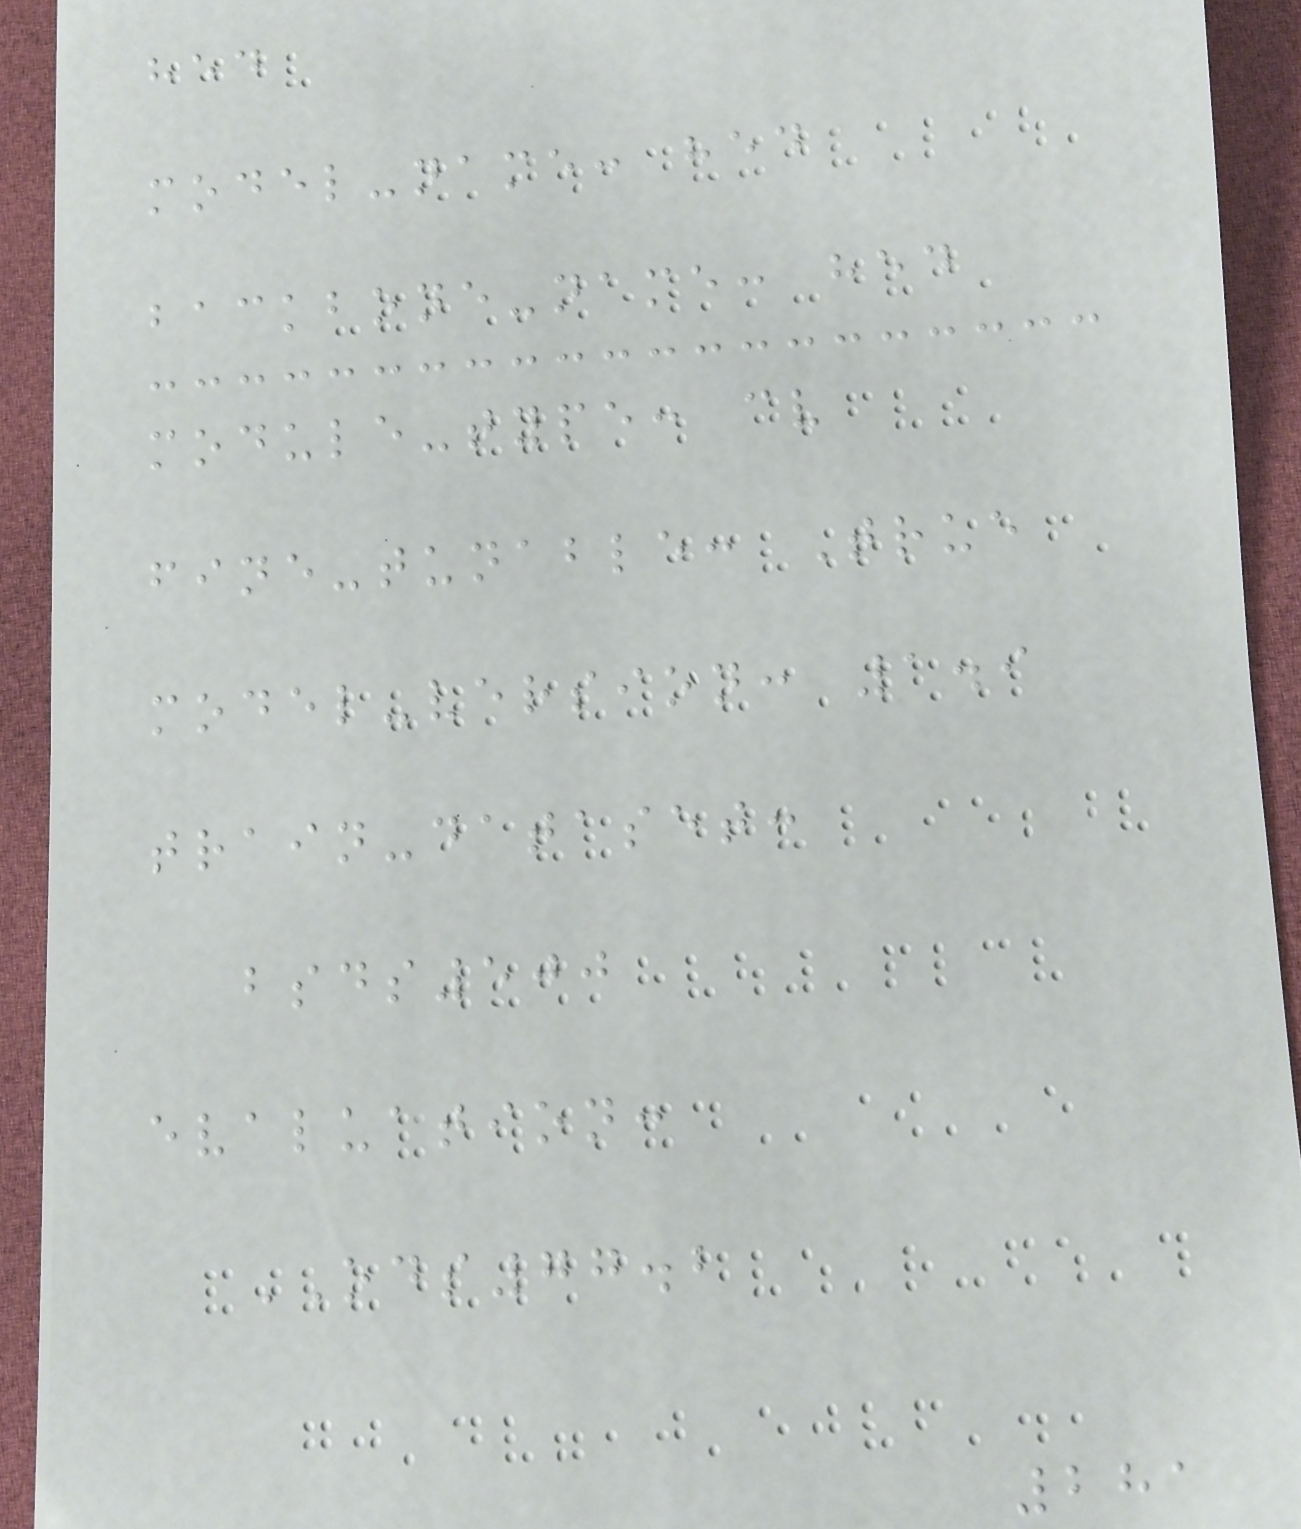hed
model-name: hed
backbone-name: hed
module-type: cv
fine-tunable: True
model-version: 1.9
train-dataset:
bsds500
evaluation:
ODS77.2
281
